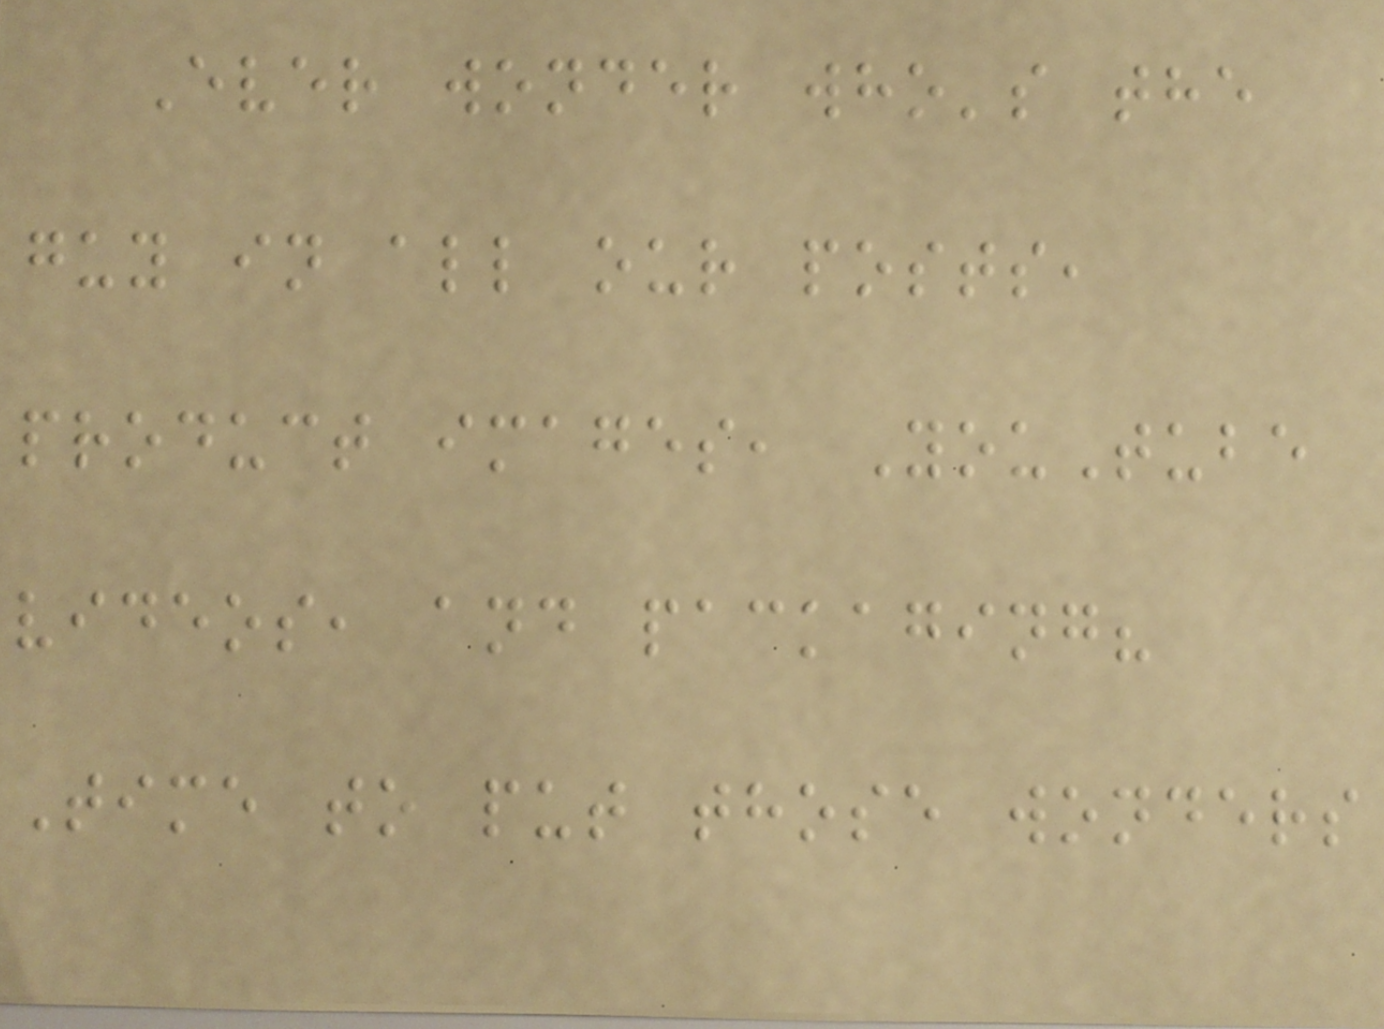Ever wonder who's the
guy in all our posts,
product images, YouTube
videos, and packaging?
Time to put those wonders
